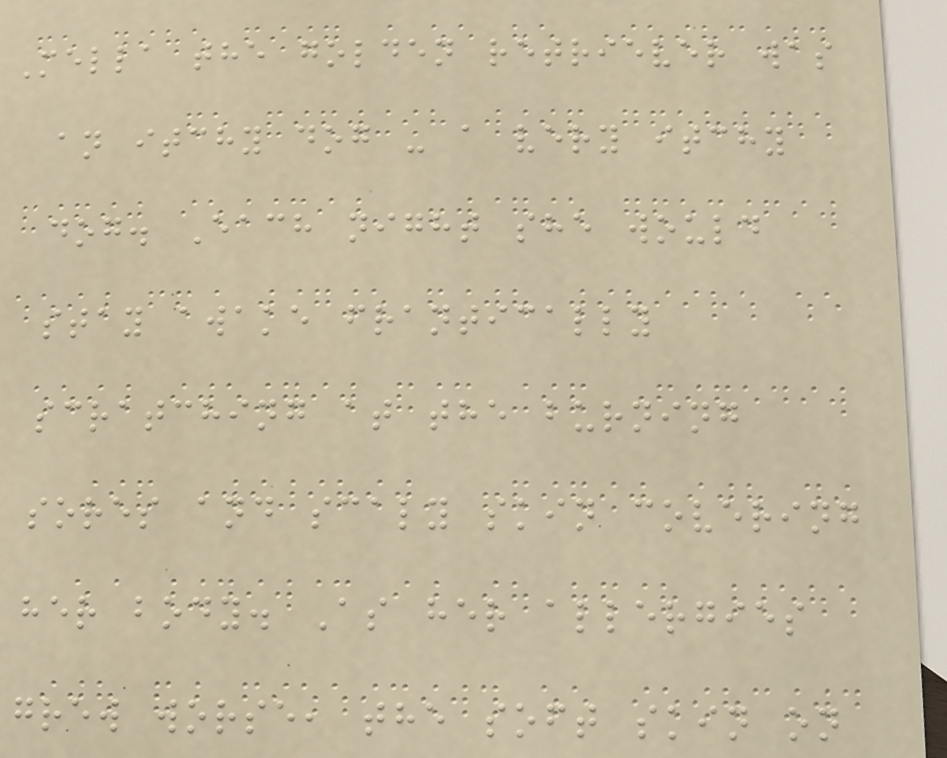Mella the golden retriever was
an itchy dog - a very itchy
dog. Each night she would
stay awake frantically
scratching at the burning
sores and scaly skin covering
her body. As her allergies
grew worse, the soft skin on
